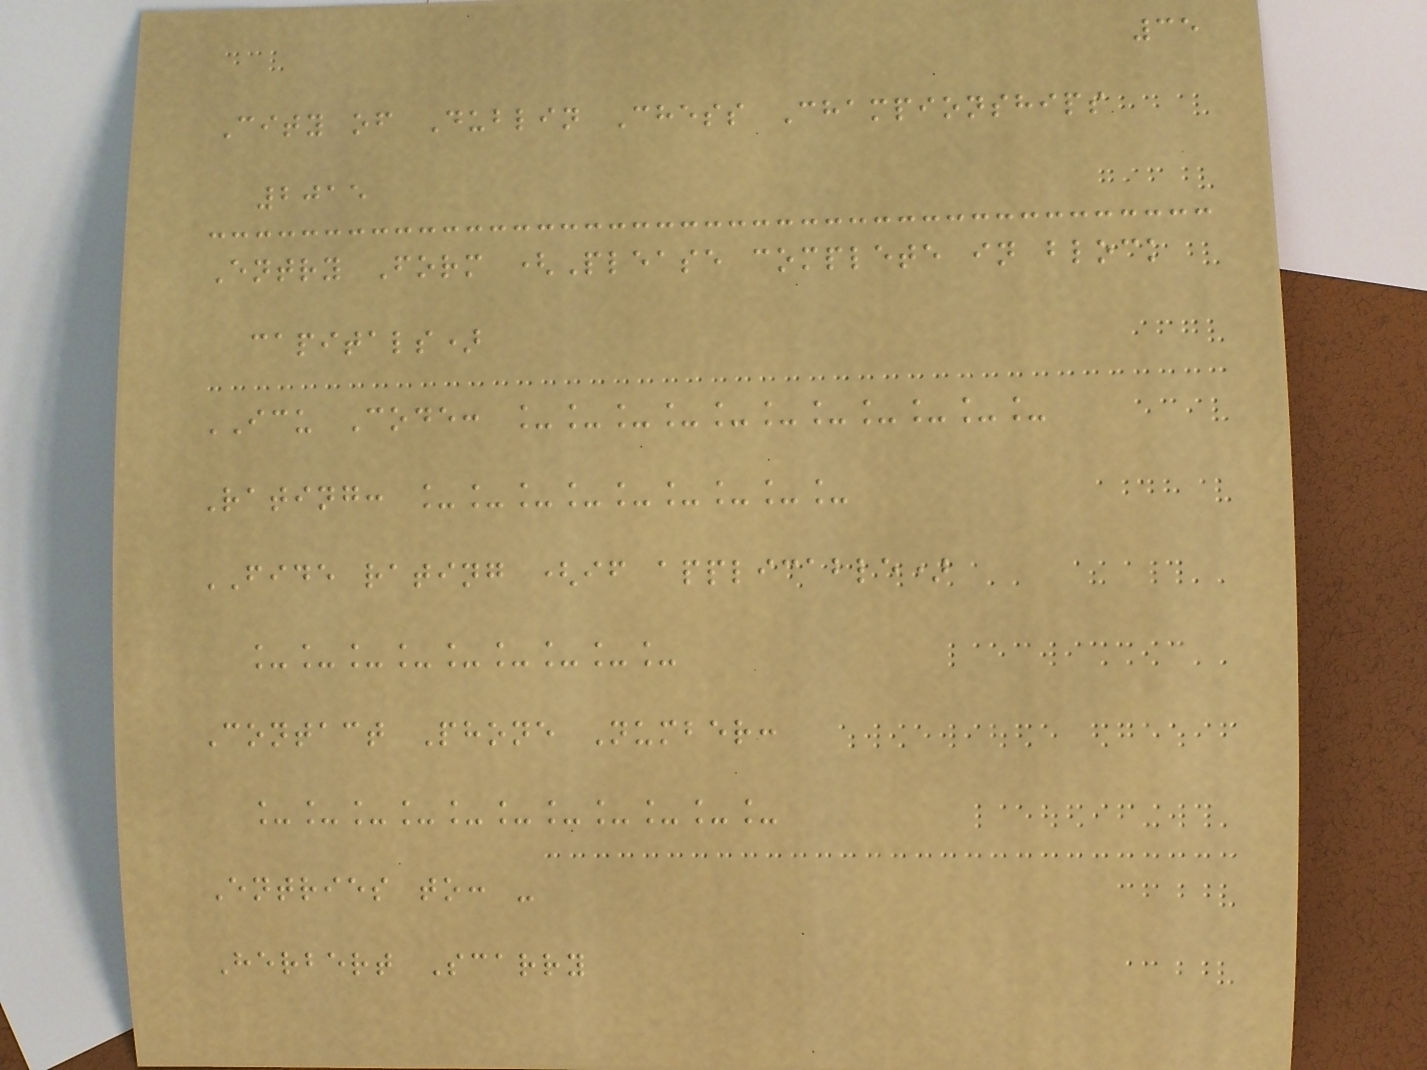35
City of Dublin Chess Championships
2015
Entry Form (Please complete in block
capitals)
ICU Code: ___________
Rating: _________
FIDE rating (if applicable)
_________
Contact Phone Number:
___________
Entries to: -
Herbert Scarry
